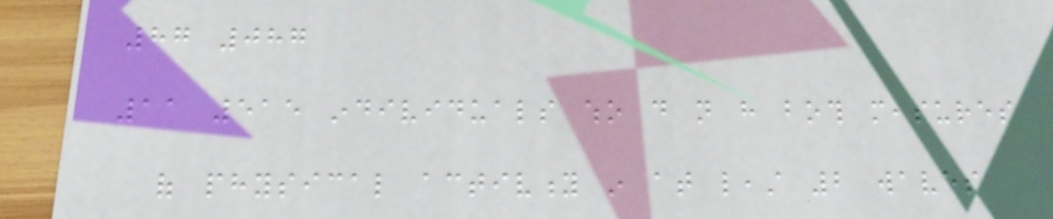87 087
11 515 individuals who do not have both measures
of physical activity in at least 2 waves
